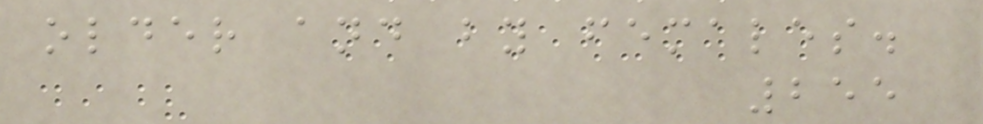older and by females.
255
